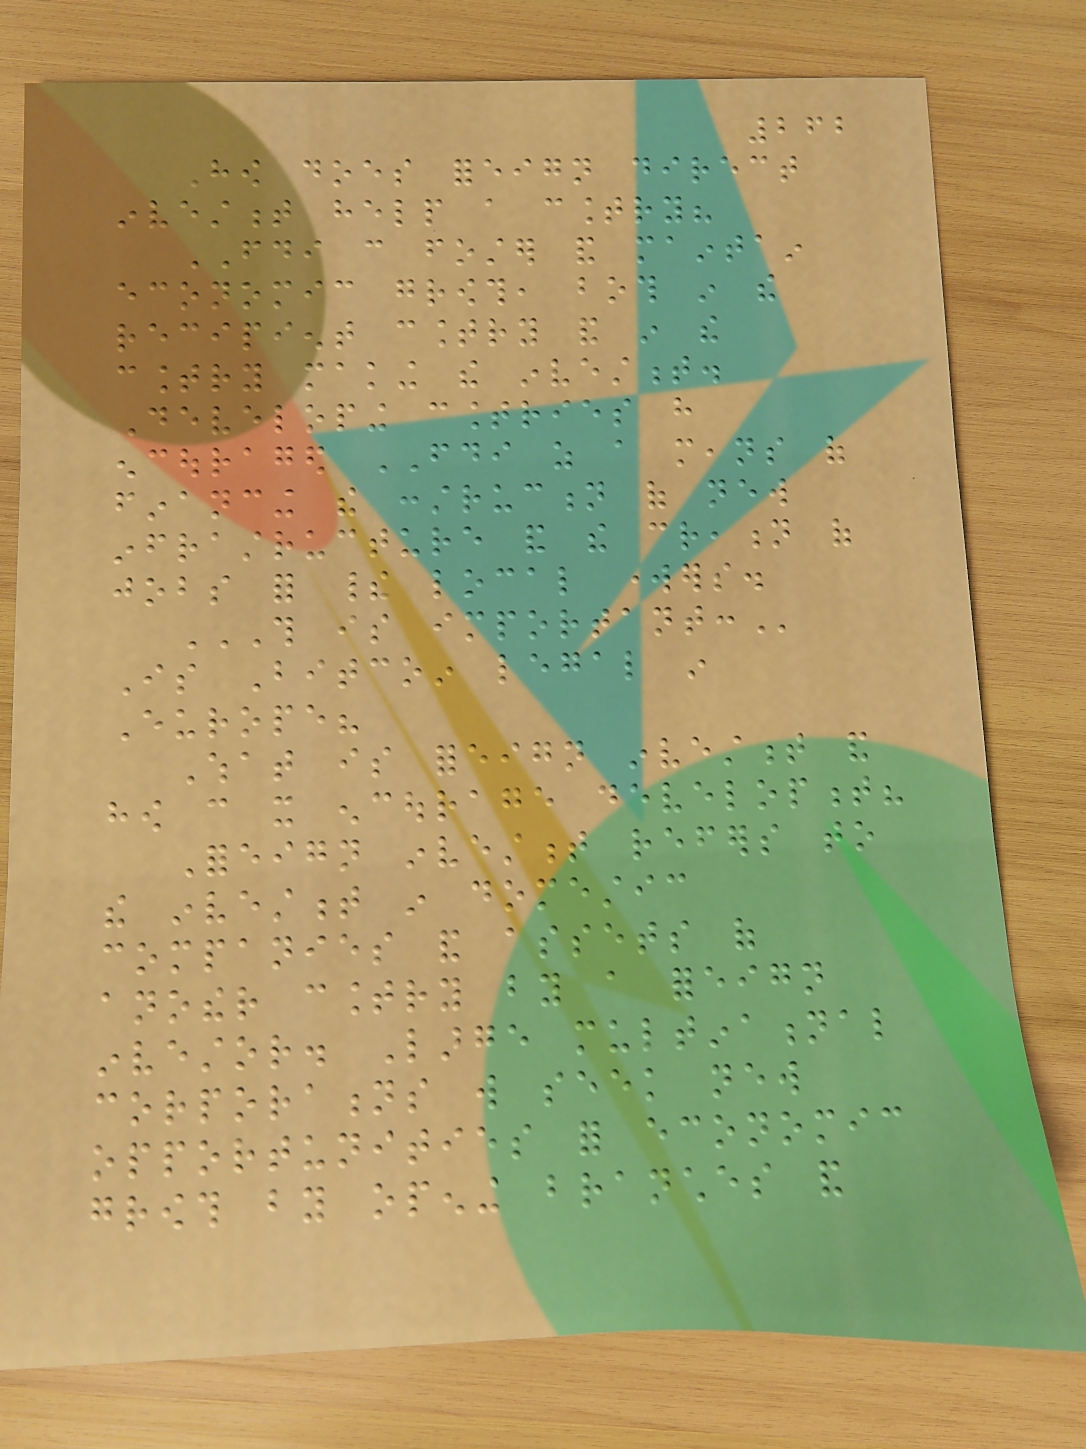262
How does foreign direct
investment help a country?
FDI can foster and maintain
economic growth, both in the
recipient country and in the
country making the investment.
Developing countries have
encouraged FDI as a means of
financing the construction of new
infrastructure and the creation of
jobs for their local workers.
THIS IS IMPORTANT:
Is Bitcoin legal in
Europe?
What is foreign investment and
how can it encourage development?
Foreign investment refers to
the investment in domestic
companies and assets of
another country by a foreign
investor. Large multinational
corporations will seek new
opportunities for economic
growth by opening branches and
